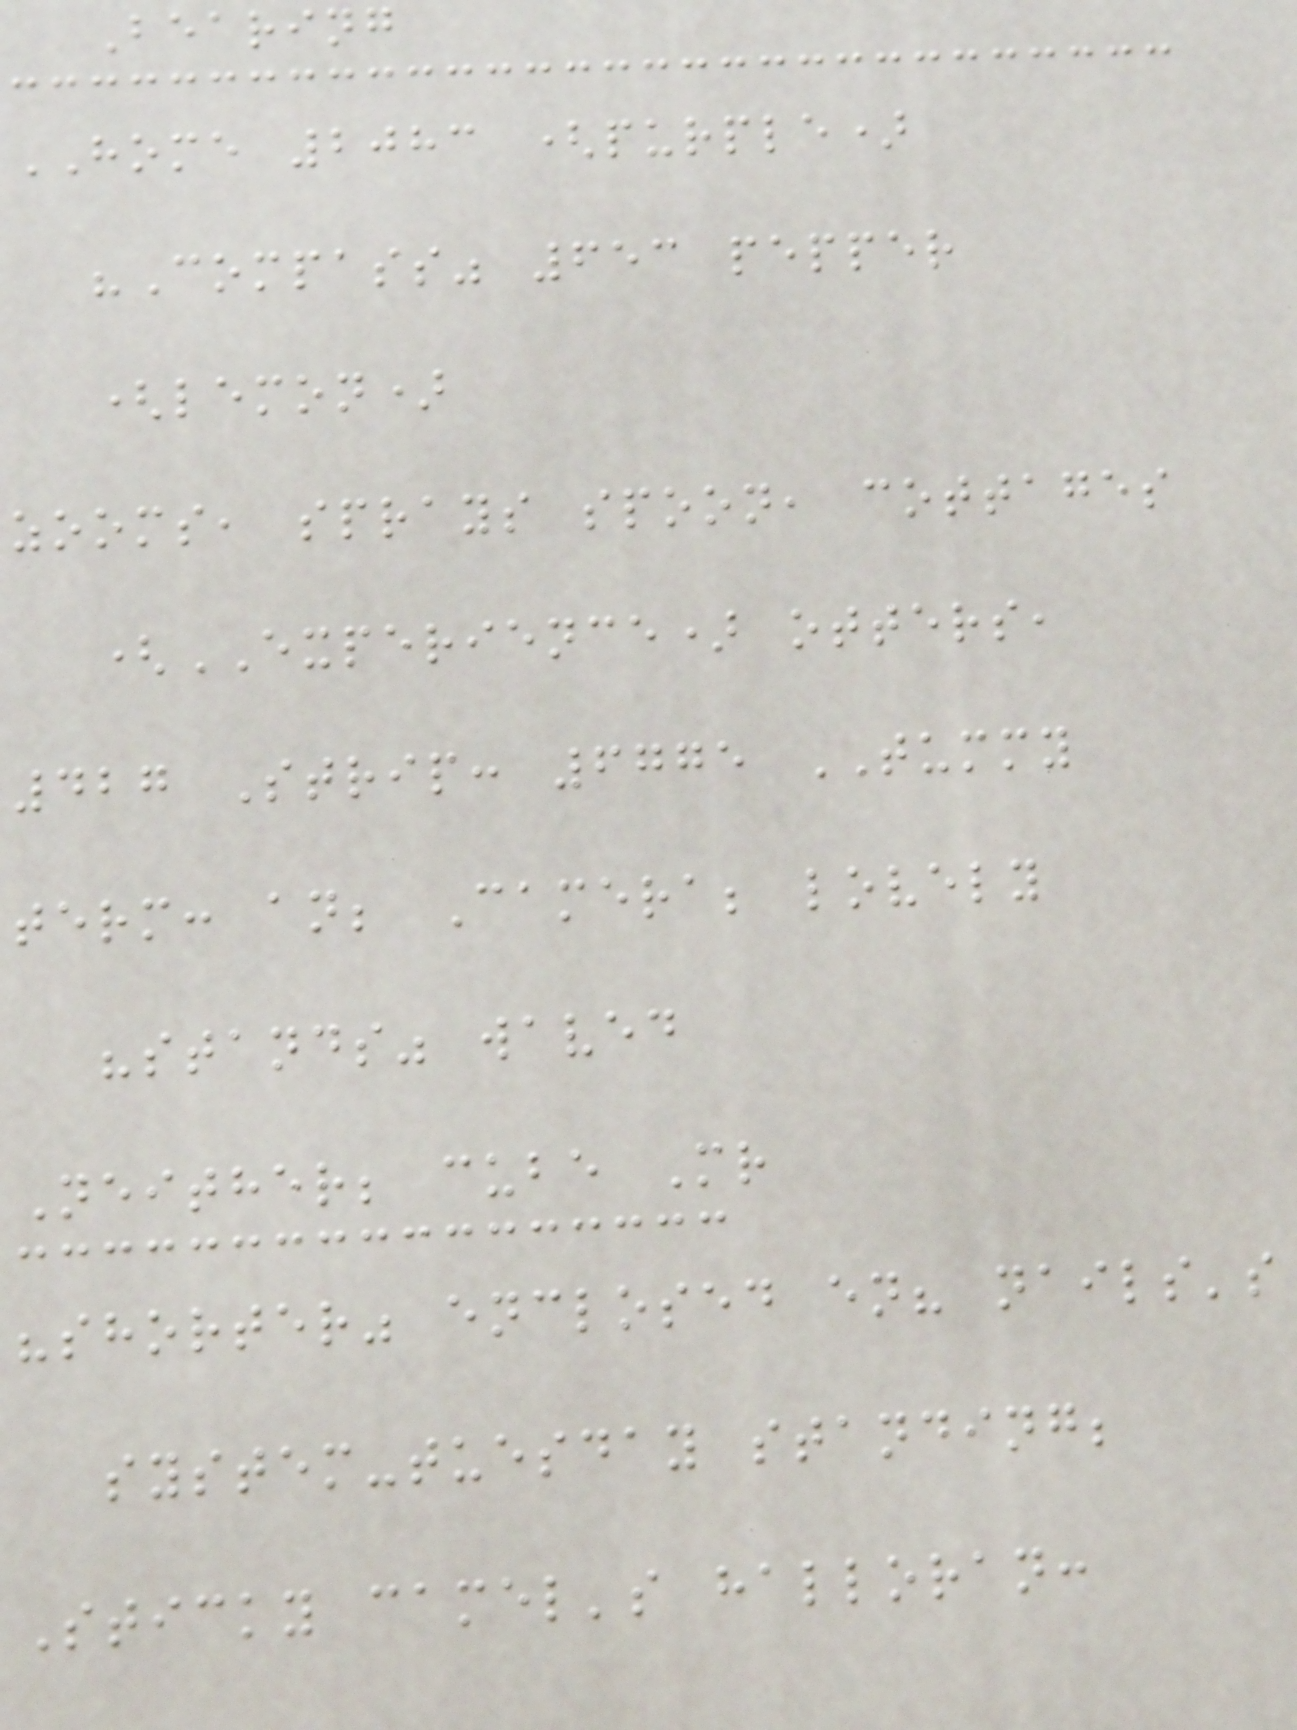Bearing
HOME 2083 (purple)
"Compass" 653 pepper
(lemon)
zooms, sprays spoon, cottages
(EXPERIENCE) otters,
427 Strip: 6775 TUMMY
term: an; Camera; lovely
"stands" waved
Neither; cube Mr
"shorter" enclosed en? nails's
system-tuesday standing;
Sticky camel's halloran:
